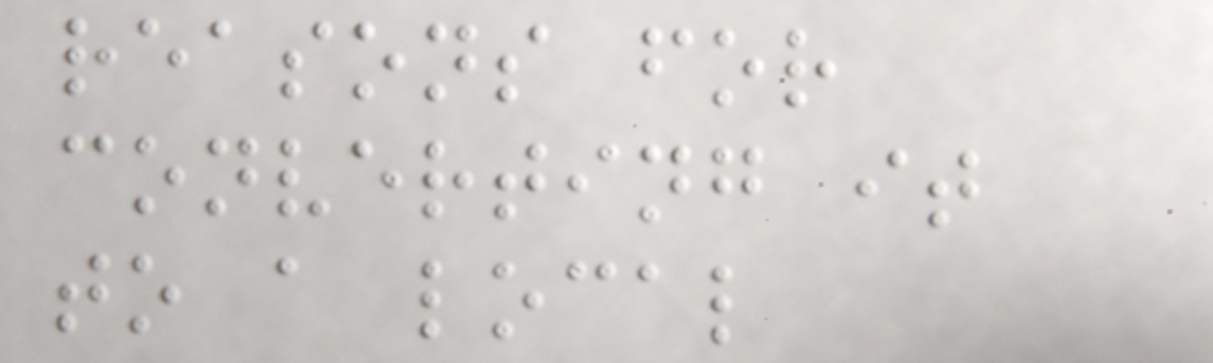reasons for
converting it
to a local
